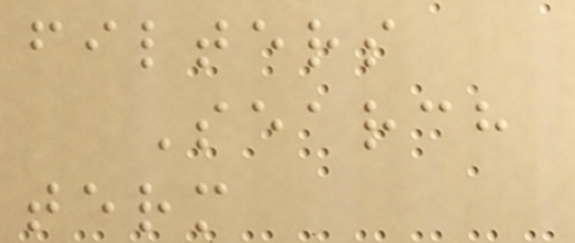filters
Search
term
